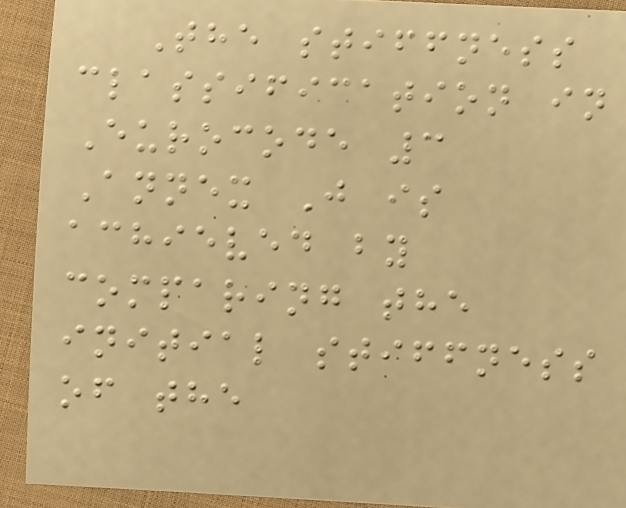The stiffness
classification in
Eurocode 3
Annex J is
achieved by
comparing the
initial stiffness
of the
